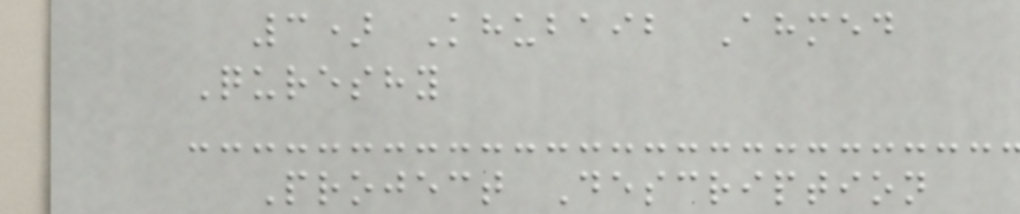3) Khubaib Ahmed
Qureshy
Project Description
